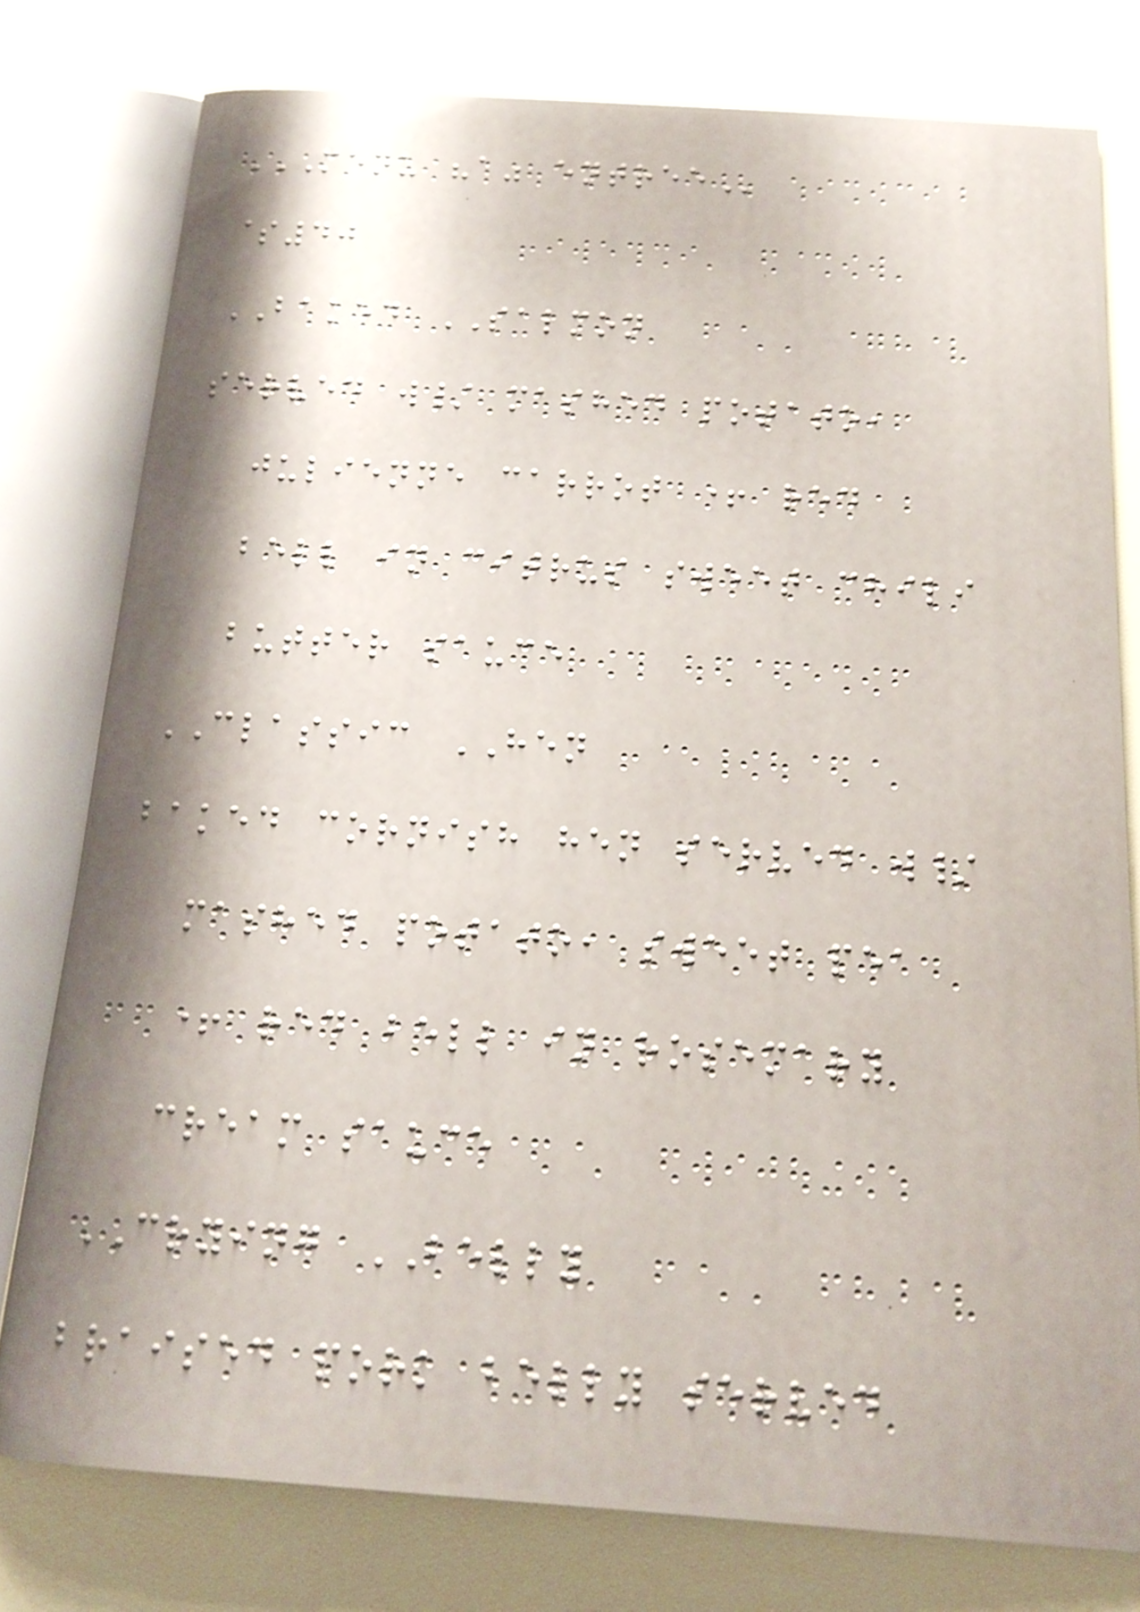MENU "A" ENTREE
$40
BAKED SALMON
served w/ mashed potato,
julienne carrot + red
bell in citrus sweet chili
butter sauce
CLASSIC HEN
baked cornish hen served w/
mashed potato, sweet pea
+ red bell in rosemary
cream sauce
CRYING BELLY
braised pork belly served
